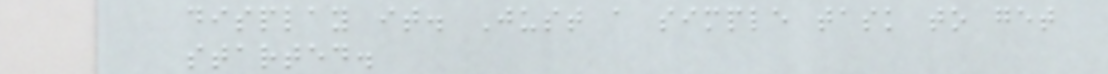display it. Just a simple task to get
started.
